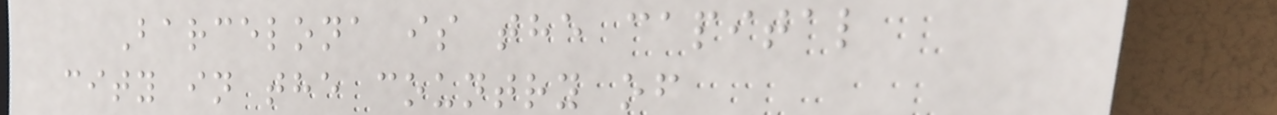Barcelona is the capital
city in the country of
